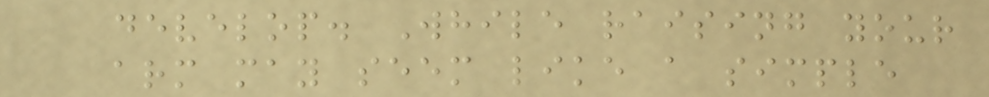develop. While raising your
arm may seem like a simple
